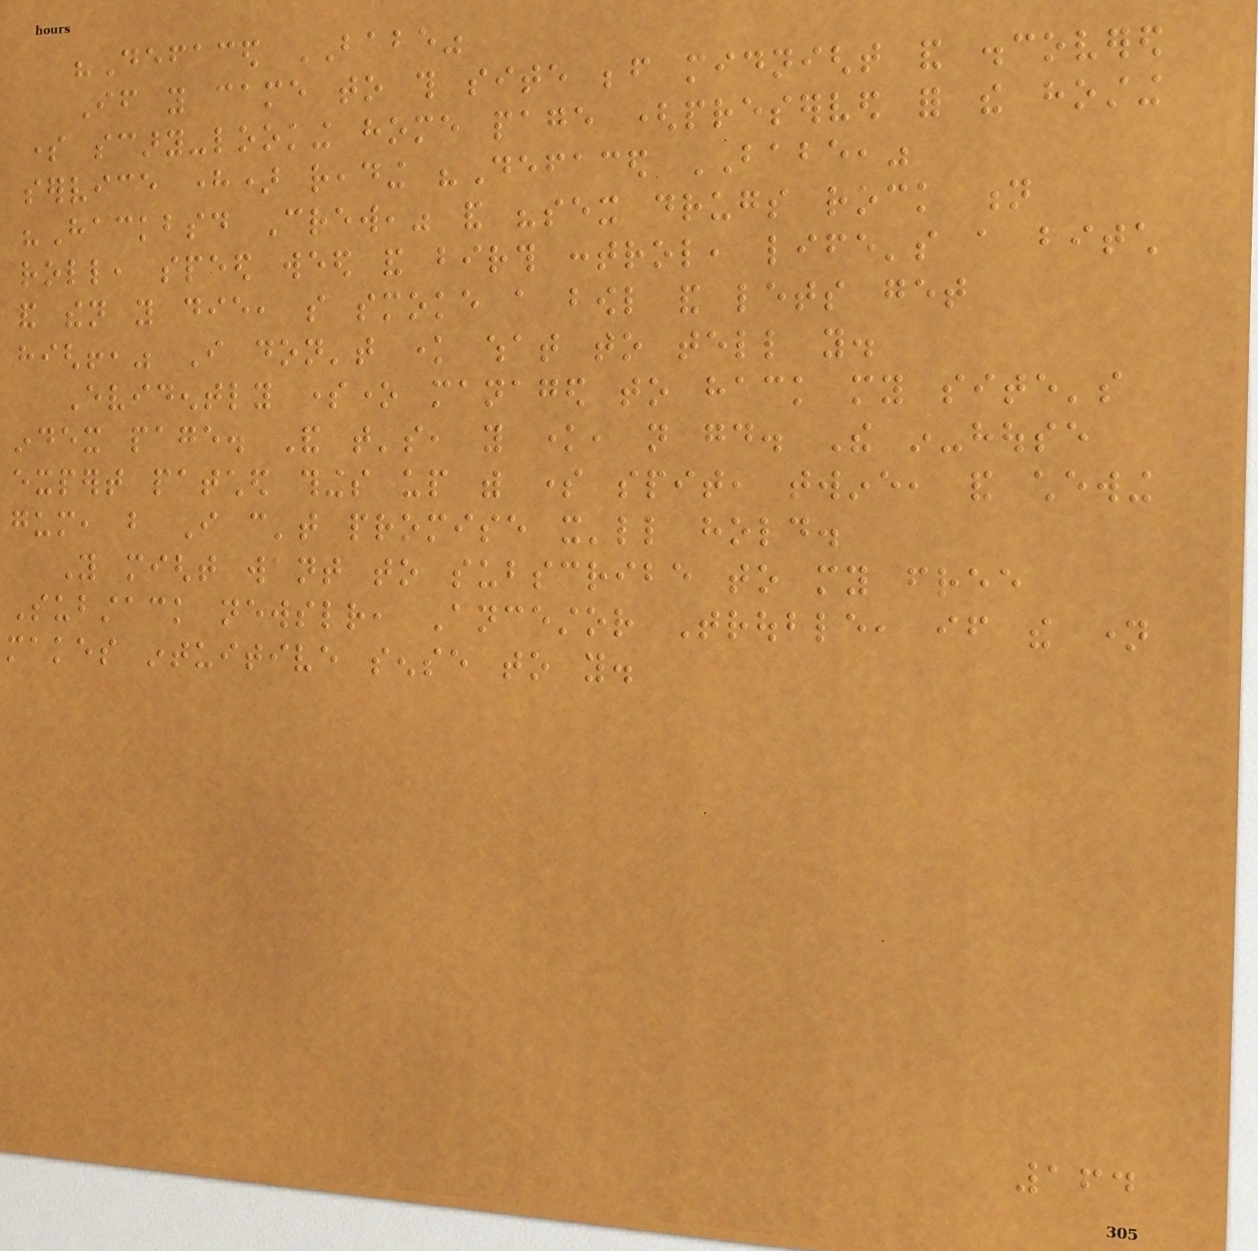"Defaced BABE"
If you came to this site before midnight and discovered
some scary-looking home page (preserved for the hosting
service here) reading "Defaced BABE,"
"Hackbsd Crew," and "sex drugs rock n
roll, speed weed and birth control, life's a bitch
and then you die, so smoke a bowl and lets get
high!," I don't know what to tell you.
Evidently someone managed to hack my site's
index page. And that's, you know, not good. The in-house
expert patched things up with some spit, twine, and chewing
gum, but I can't promise it'll hold.
You might want to subscribe to my free
Substack newsletter, Ancestor Trouble, if the name
makes intuitive sense to you.
164
